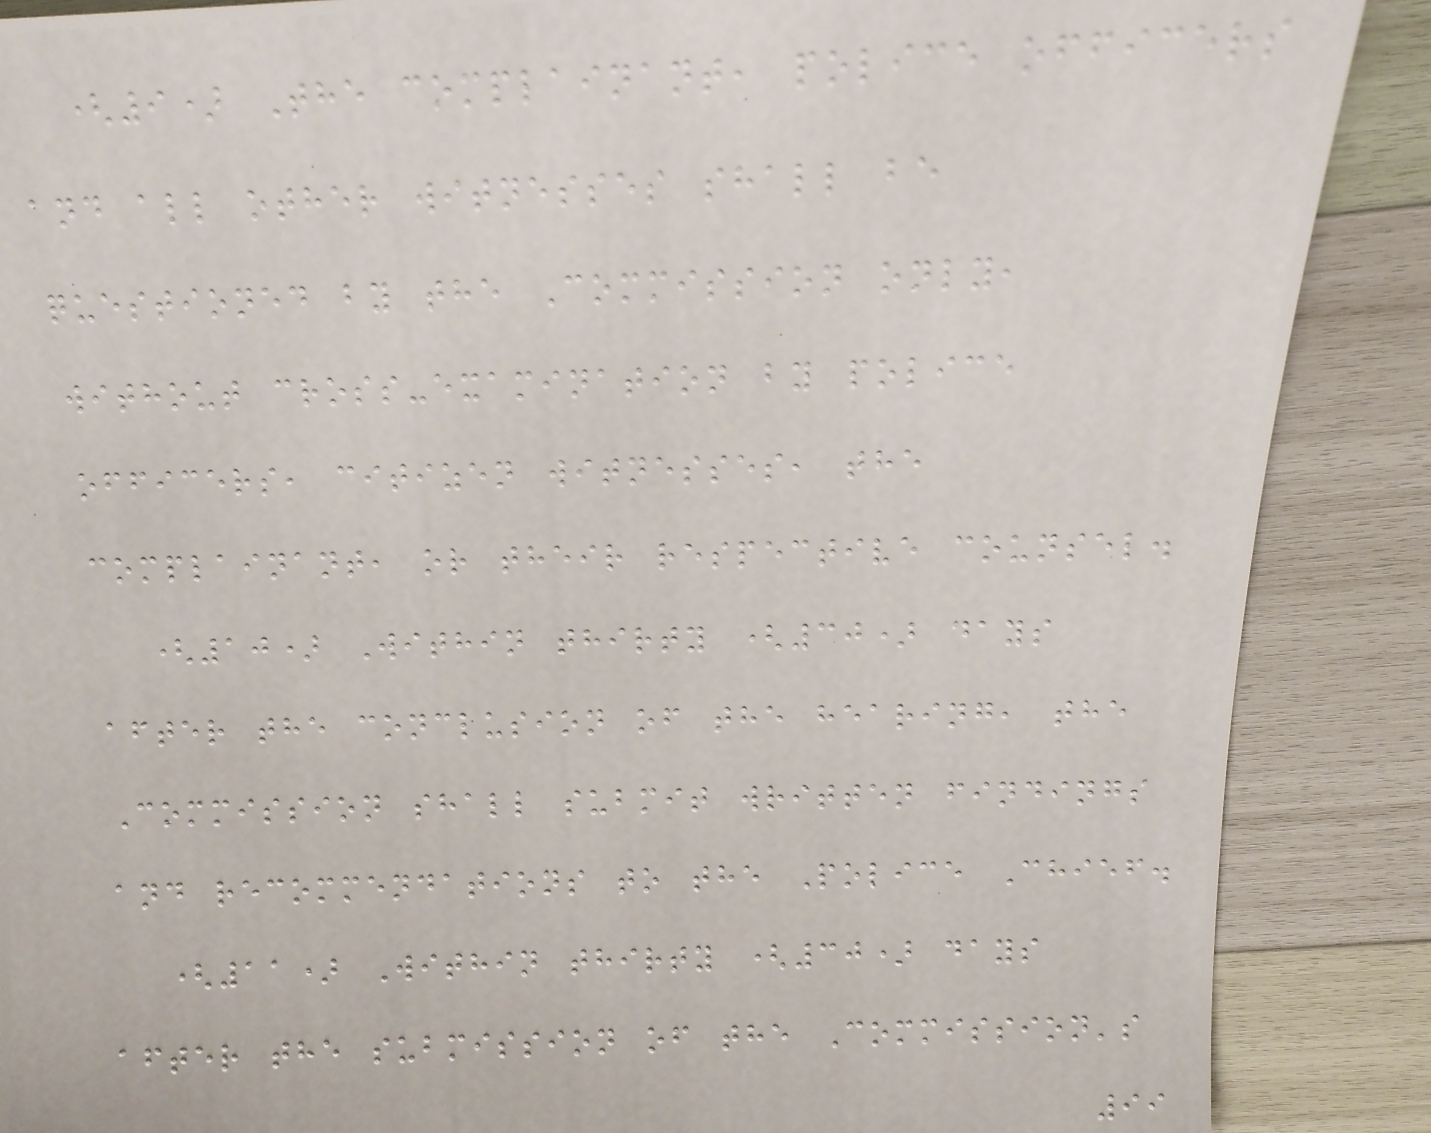(9) The complainant, police officers
and all other witnesses shall be
questioned by the Commission only,
without cross-examination by police
officers, citizen witnesses, the
complainant, or their respective counsel.
(10) Within thirty (30) days
after the conclusion of the hearing, the
Commission shall submit written findings
and recommendations to the Police Chief.
(11) Within thirty (30) days
after the submission of the Commission's
99
